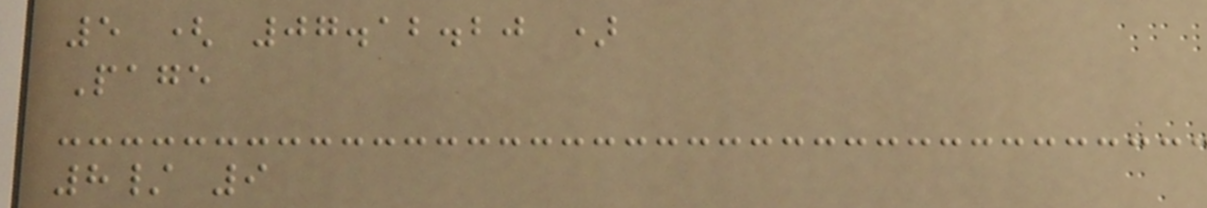5 ( 07.12.20 )
Page
8/ 9
